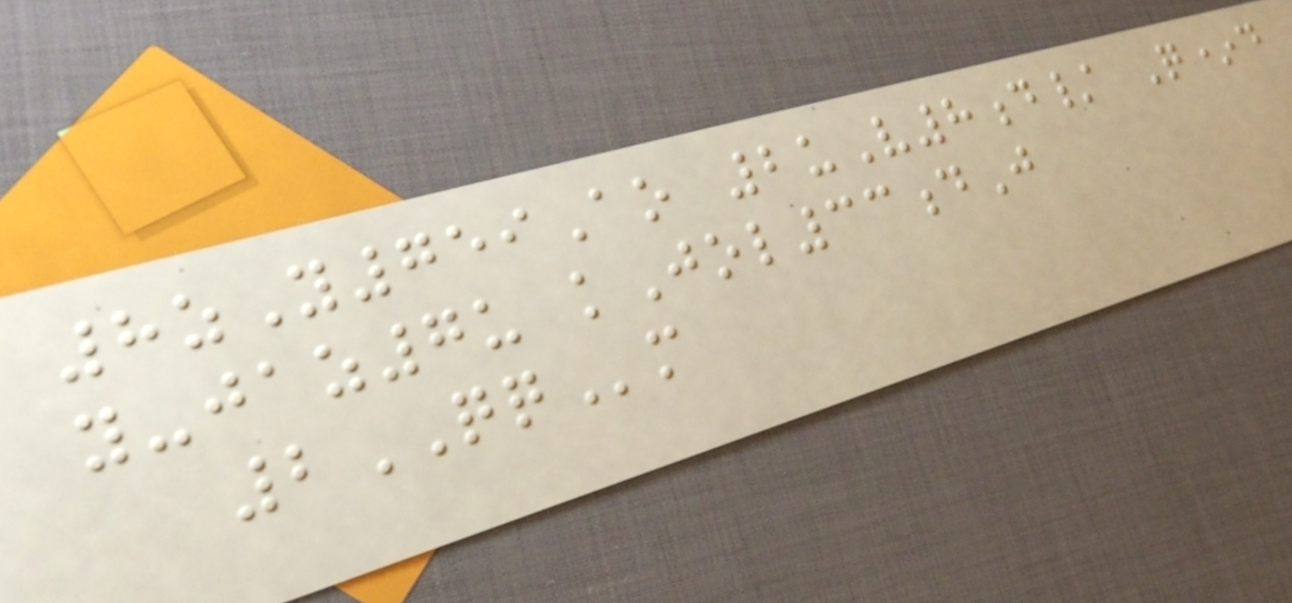8zY759Ao 2uV8d/ Q*d
y-jaz7u kJol33dJ
2QQm
